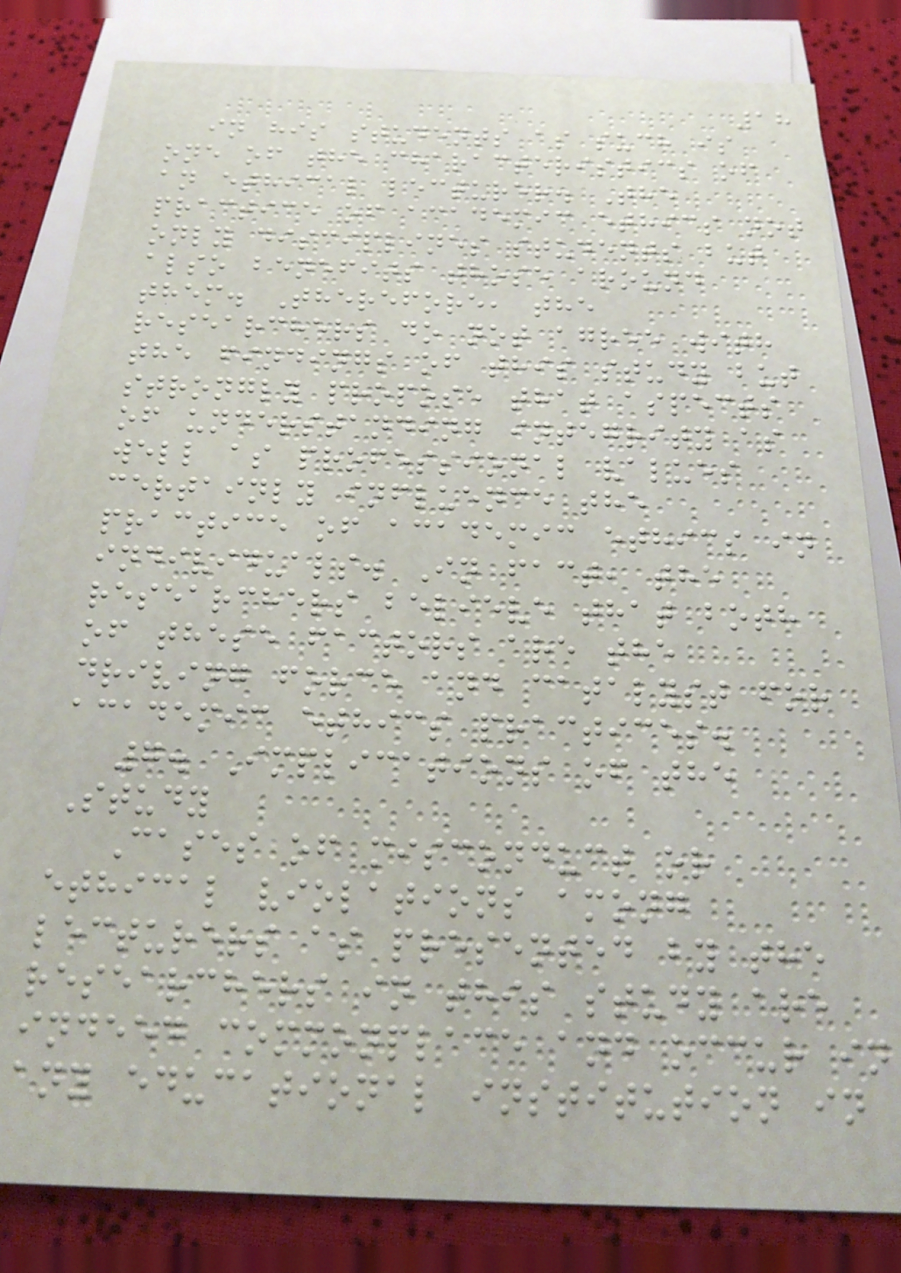18
in his students as such is
one of the characteristics of
an ethical lecturer. The
practice of academic ethics not
only disciplines students but
also benefits those around
them. Therefore, the
researchers do not agree with
the findings of this study but
strongly propose that aspects
of understanding integrity as
well as professional values
certainly influence the
practice of academic ethics in
individuals. In fact, the
researchers believe that both
of these factors are the
driving force and catalyst for
academic ethics practices.
7. Implications of the
Study
Cases of misconduct or
ethical violations among
lecturers as presented by the
researchers in this study are
indeed commonplace and occur in
any educational institution in
